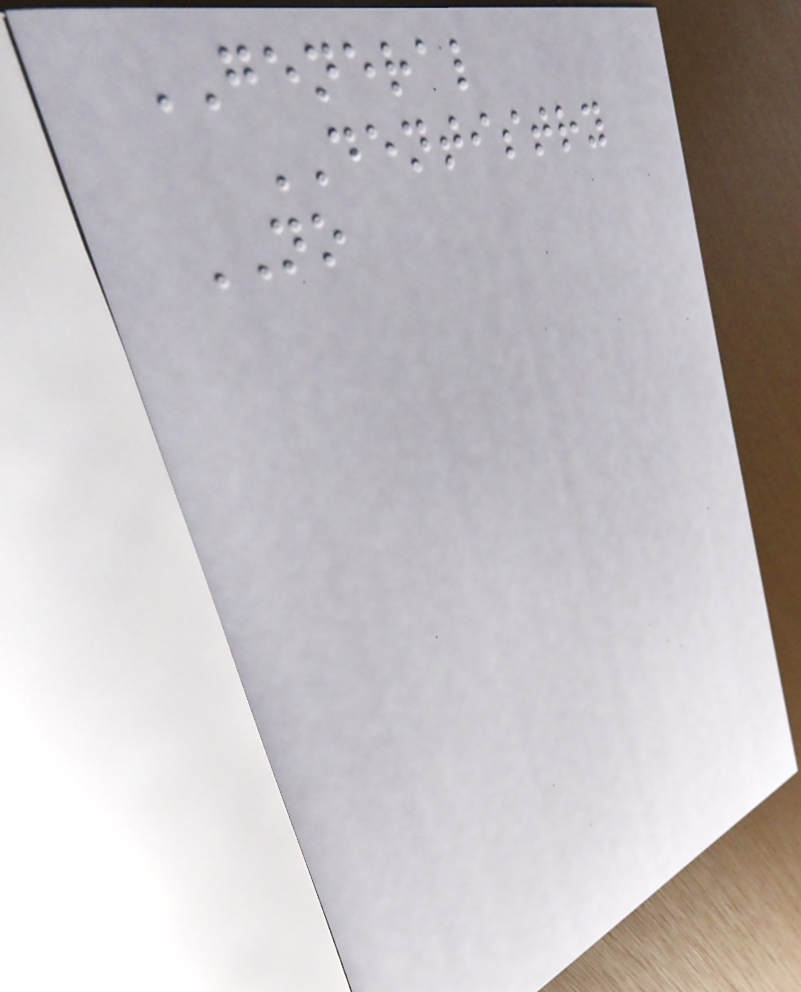GENERAL
DENTISTRY
NO
